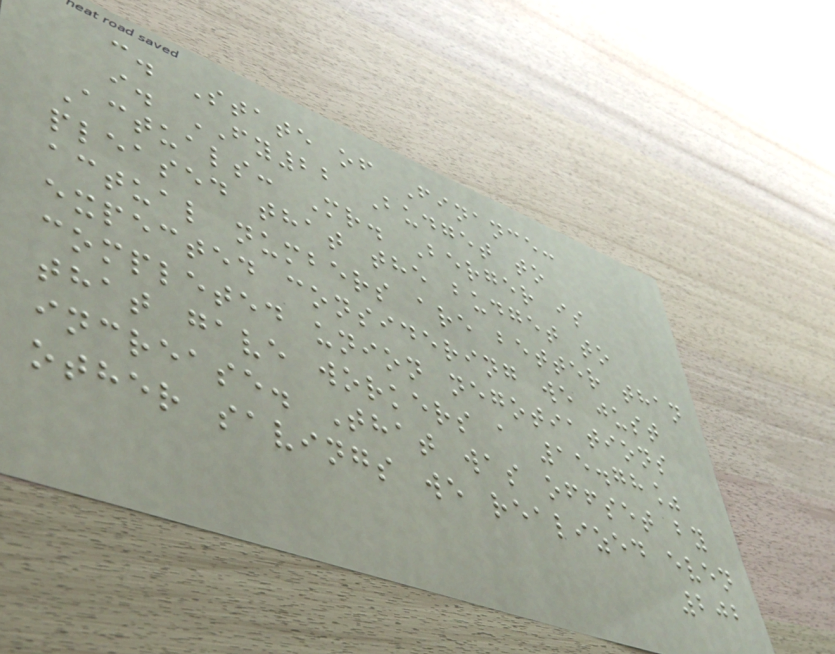c. State of Finance:
i. FY22 Budget to
Actuals: Mr. Berger is
pleased that the budget to
actual numbers are better than
expected considering we just
completed union negotiations
that gave workers a 15.78%
increase. That was offset by
other savings we realized even
202
